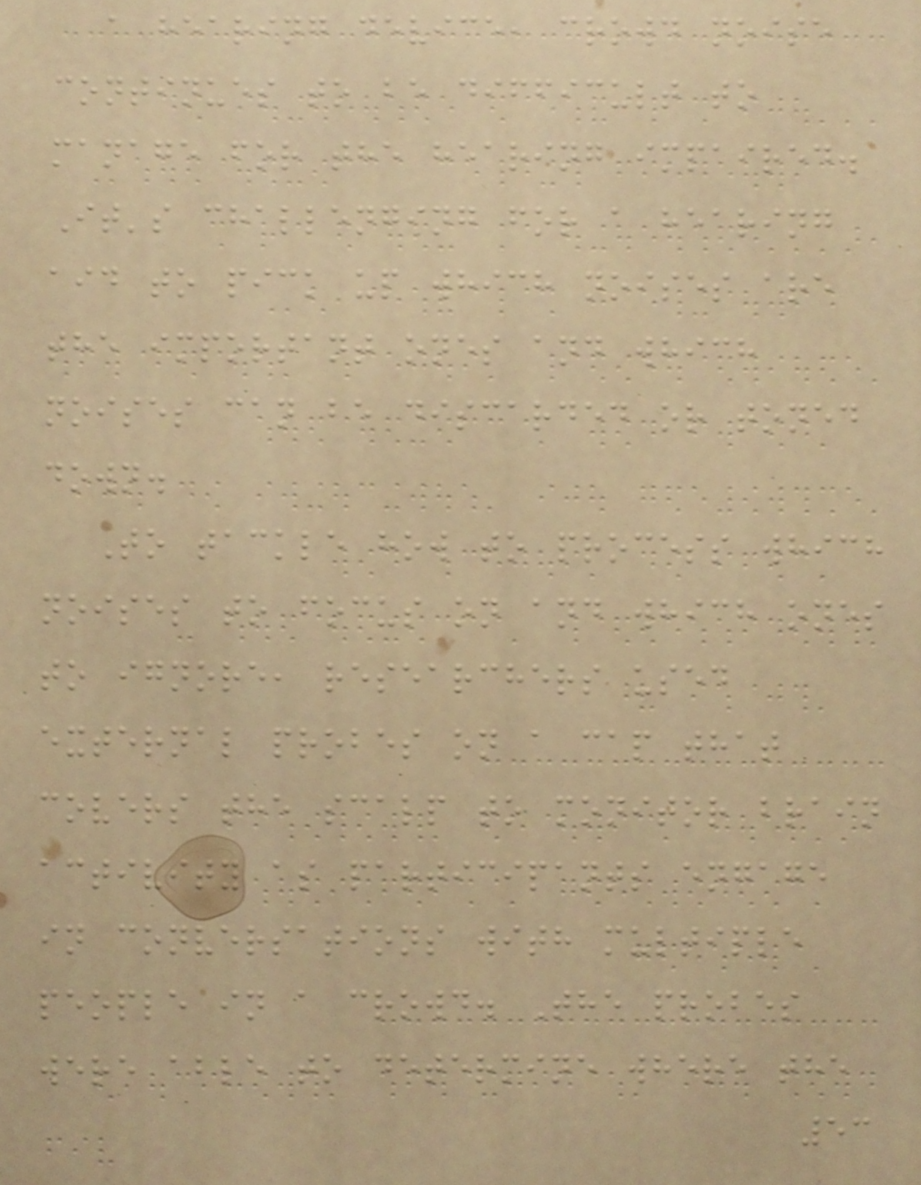a hearing device, crowd noise
continues to be difficult to
manage for the hearing impaired.
It's challenging for a hearing
aid to pick up which noises are
the important ones and which
noises can be discarded or toned
down.
To tackle how to process which
noises to focus on and which ones
to ignore, researchers used
external probes on a cap that
covers the scalp to monitor brain
activity as participants engage
in conversations with multiple
people in a crowd. The probes
were able to determine where the
53
